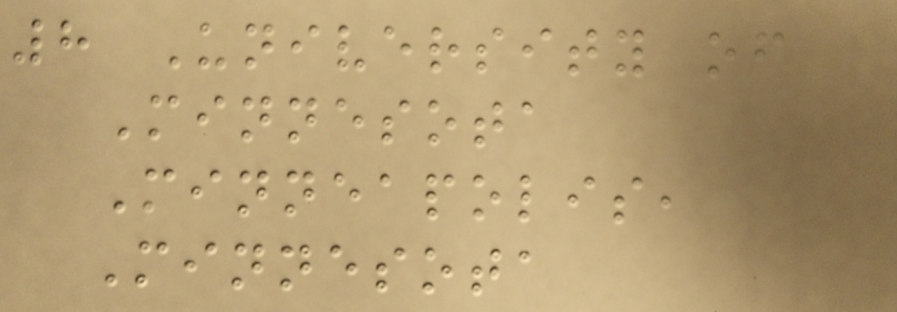8 University of
Minnesota
Minneapolis,
Minnesota
